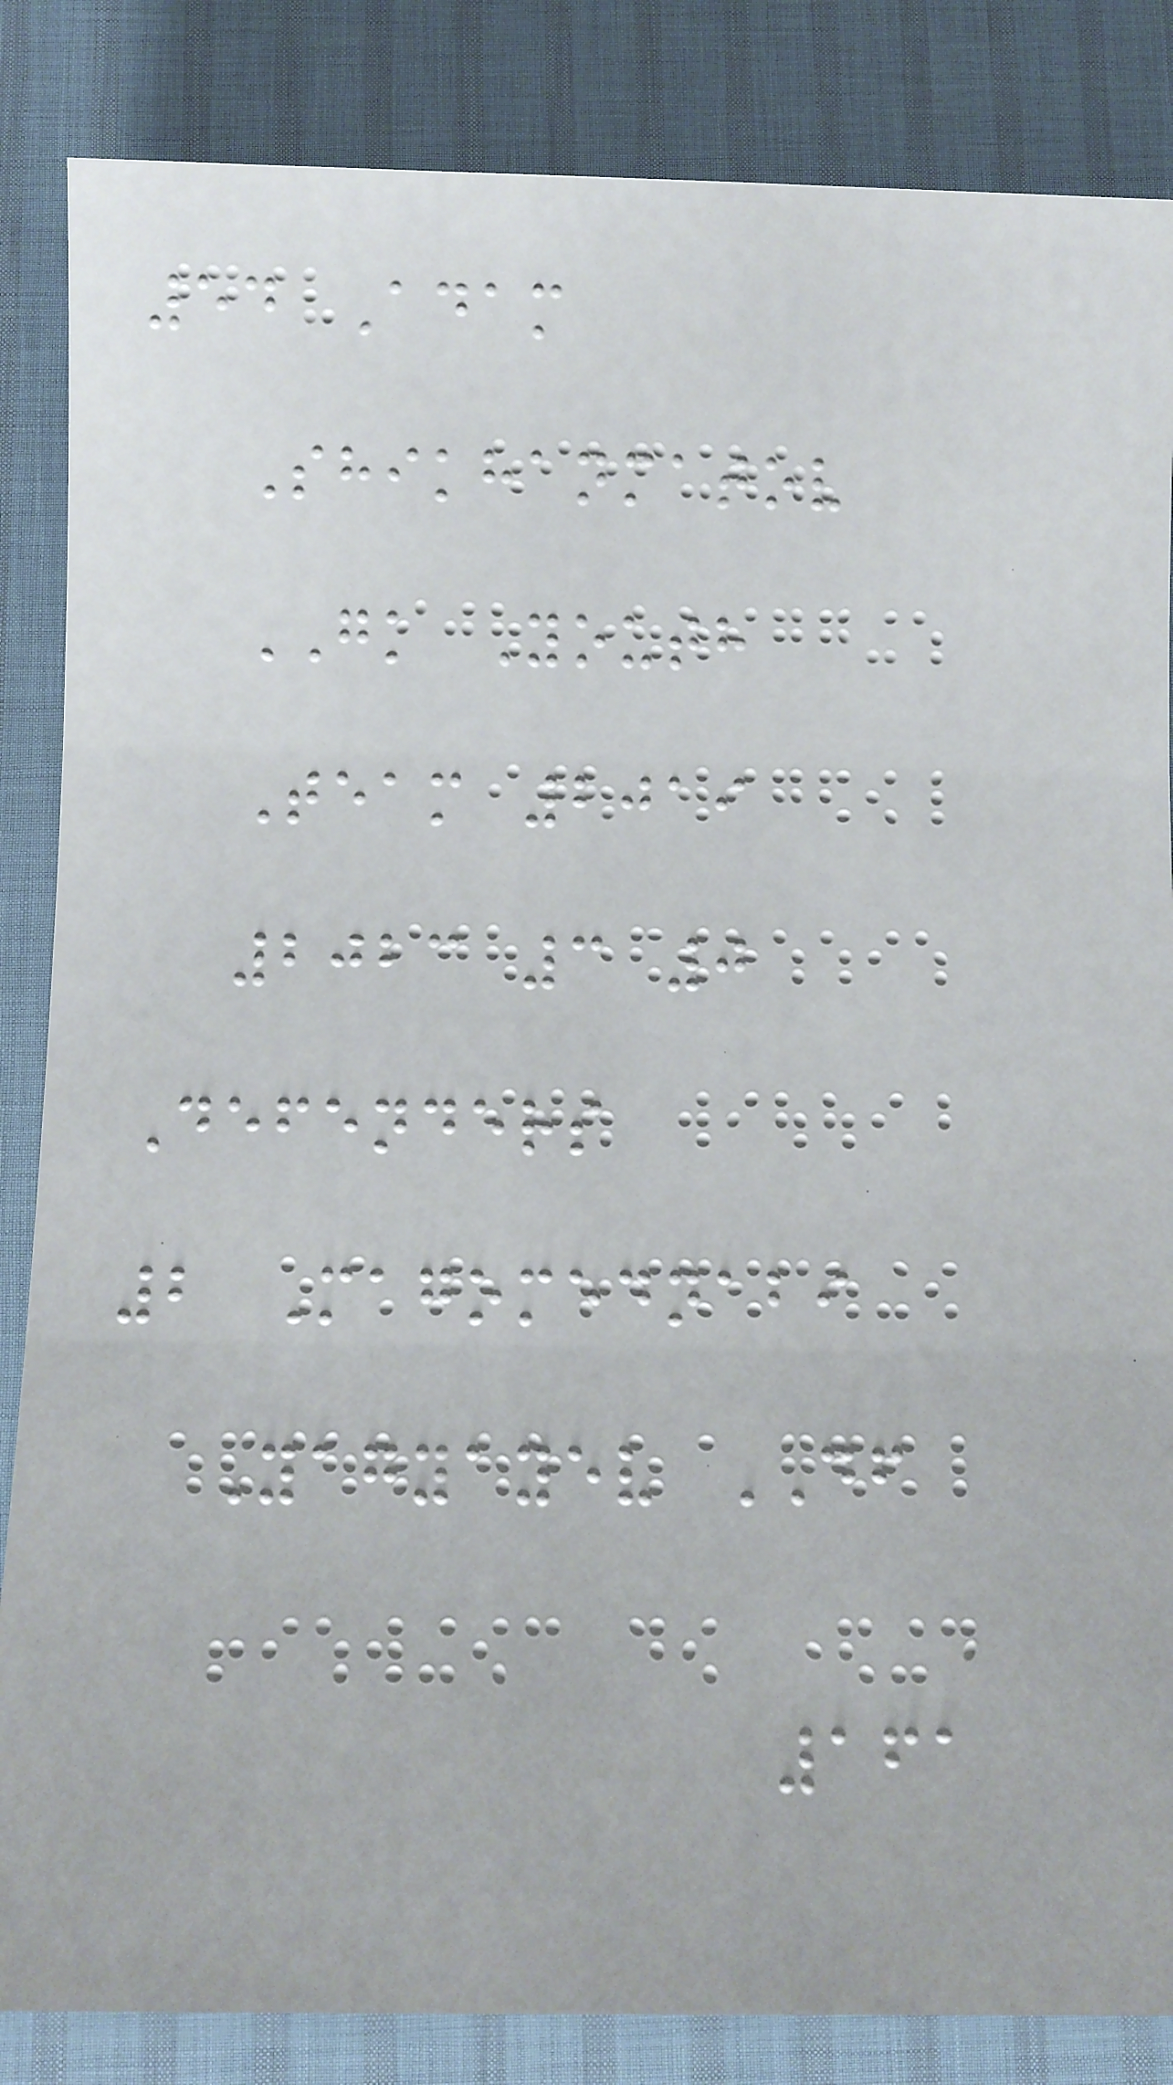54 Adam
Shikhanmatov
GK Youth
Team 2019
2023 3 0
Defenders
2 Magomednabi
Yagyayev DF
161
